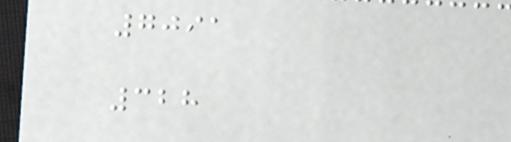7091
328
